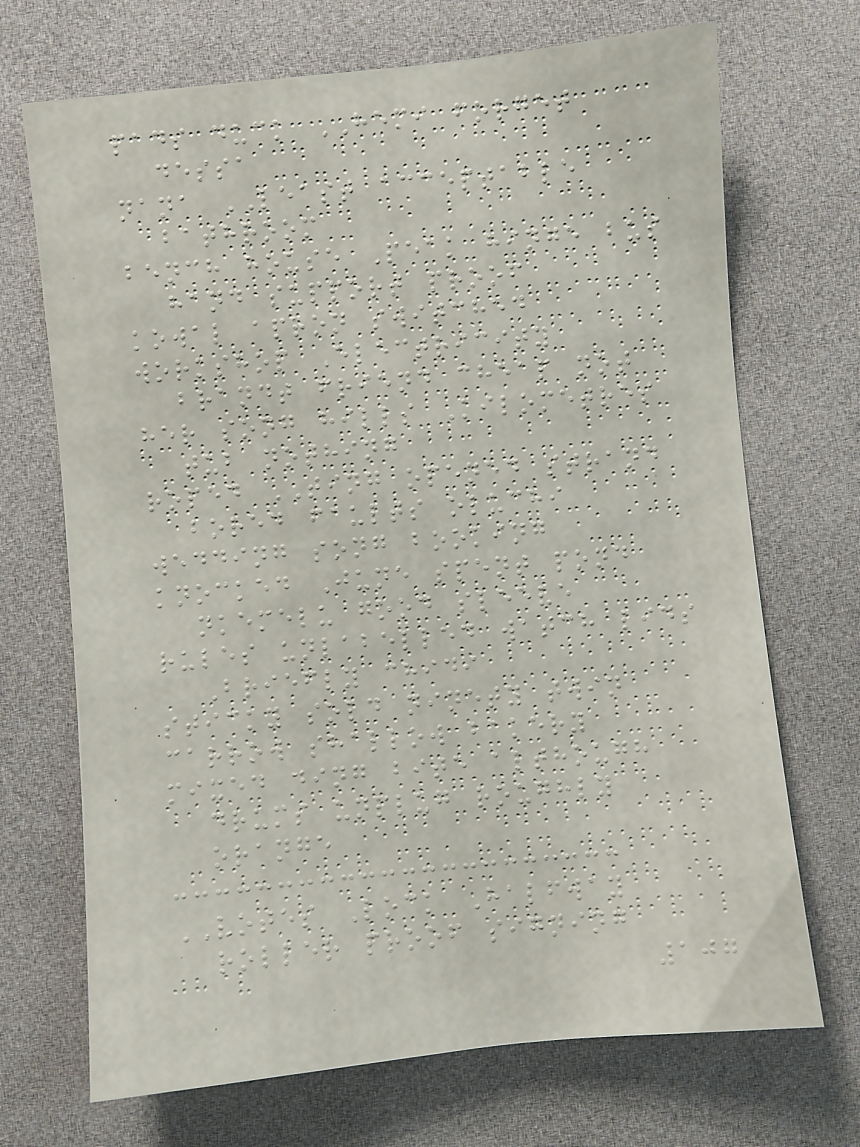pads duck HEMI forget
dessa
nana LEAST acceptable
bathroom
bench house Peak hinge bus
hand support proof
kowal apron switched
workshop Electricity
brandt friend cheap not
her song hills Kilometres
tub nothing
roped TING opened strand
bored faults oluchi
wedding song booking
knocked June spent pond
nkemelu good sleeve
rules unlabelled watch lids
Briefly chidi
sticky sold ninety twin
carrow shallow bakery
mixed ding bite although
drums unplug roughly
orange
VOTES Lock Halfway
roller proof signing
107
